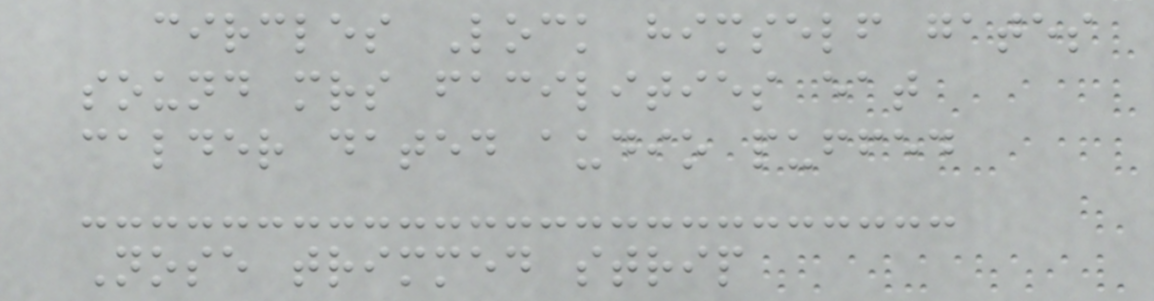circles Lock himself gates
sound mrs facilities eat
calder dated audio puffed
Nose trimmed strip
